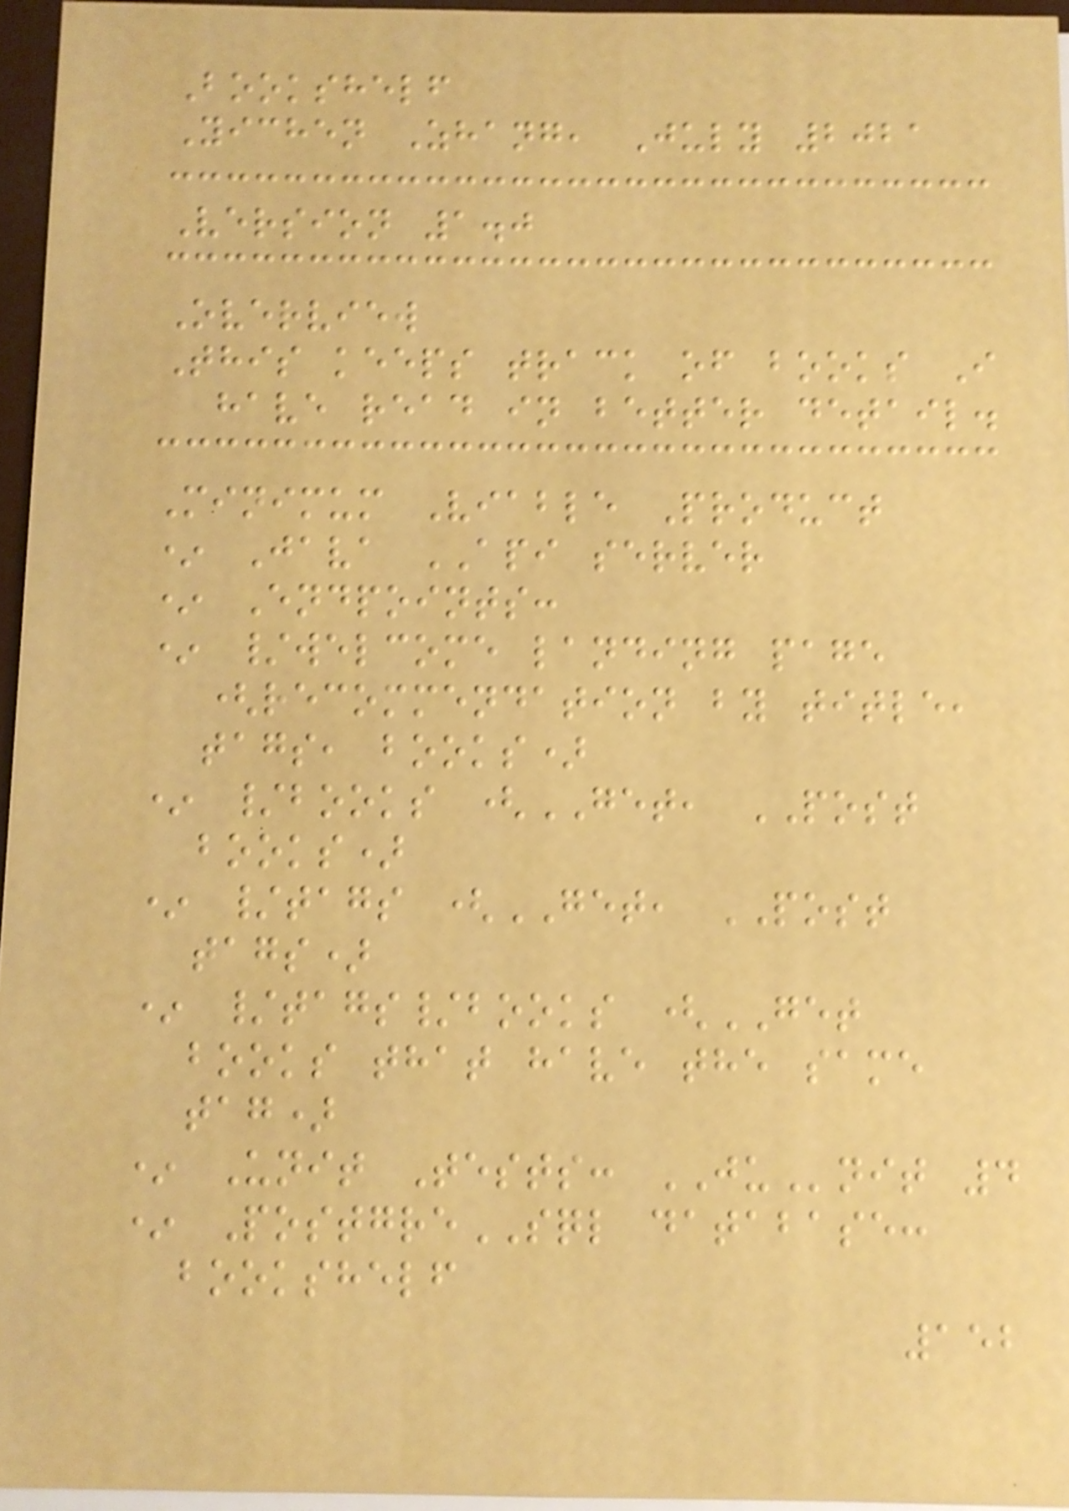Bookshelf
Yichen Zhang, July 2021
Version 1.0
Overview
This keeps track of books I
have read in better detail.
Minimum Viable Product
* Java API server
* Endpoints:
* /welcome landing page
(recommendation by title,
tags, books)
* /books (GET, POST
books)
* /tags (GET, POST
tags)
* /tags/books (GET
books that have the same
tag)
* Unit Tests: JUnit 4
* PostgreSQL database:
bookshelf
152
